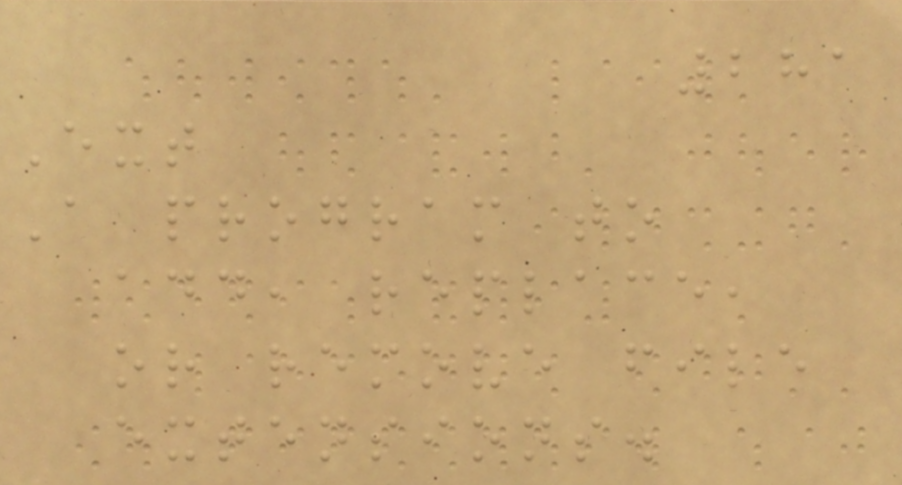281
Ext
A program to
add, replace,
or remove file
extensions.
